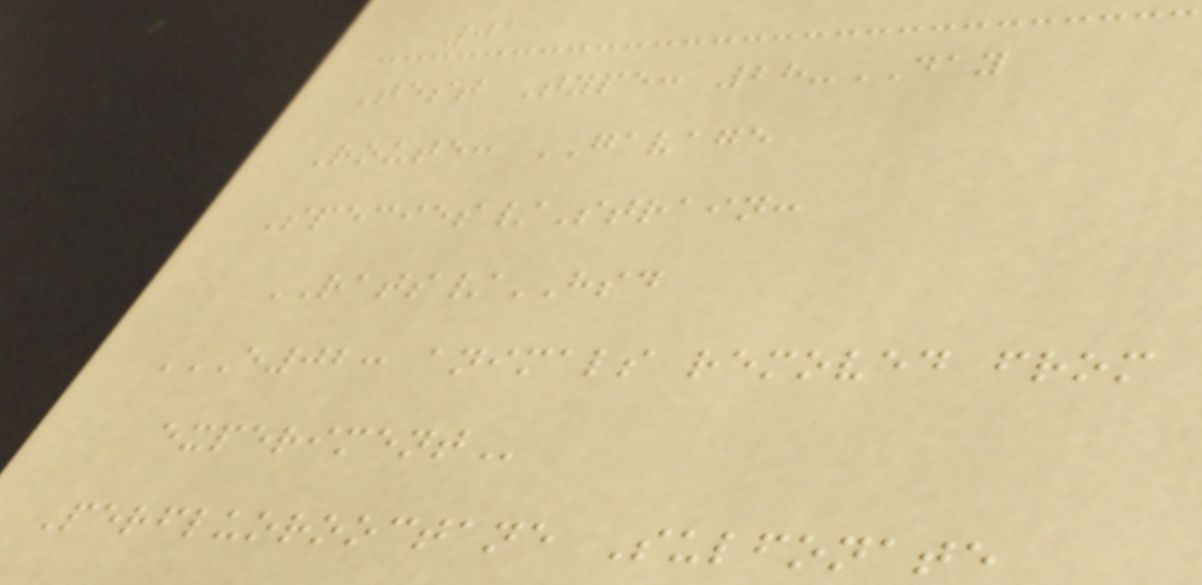01
Test Type: 28-DAY
Route: GAVAGE
Species/Strain:
RATS/HSD
E02: ANIMALS REMOVED FROM
EXPERIMENT
Perfluorooctane Sulfonate
